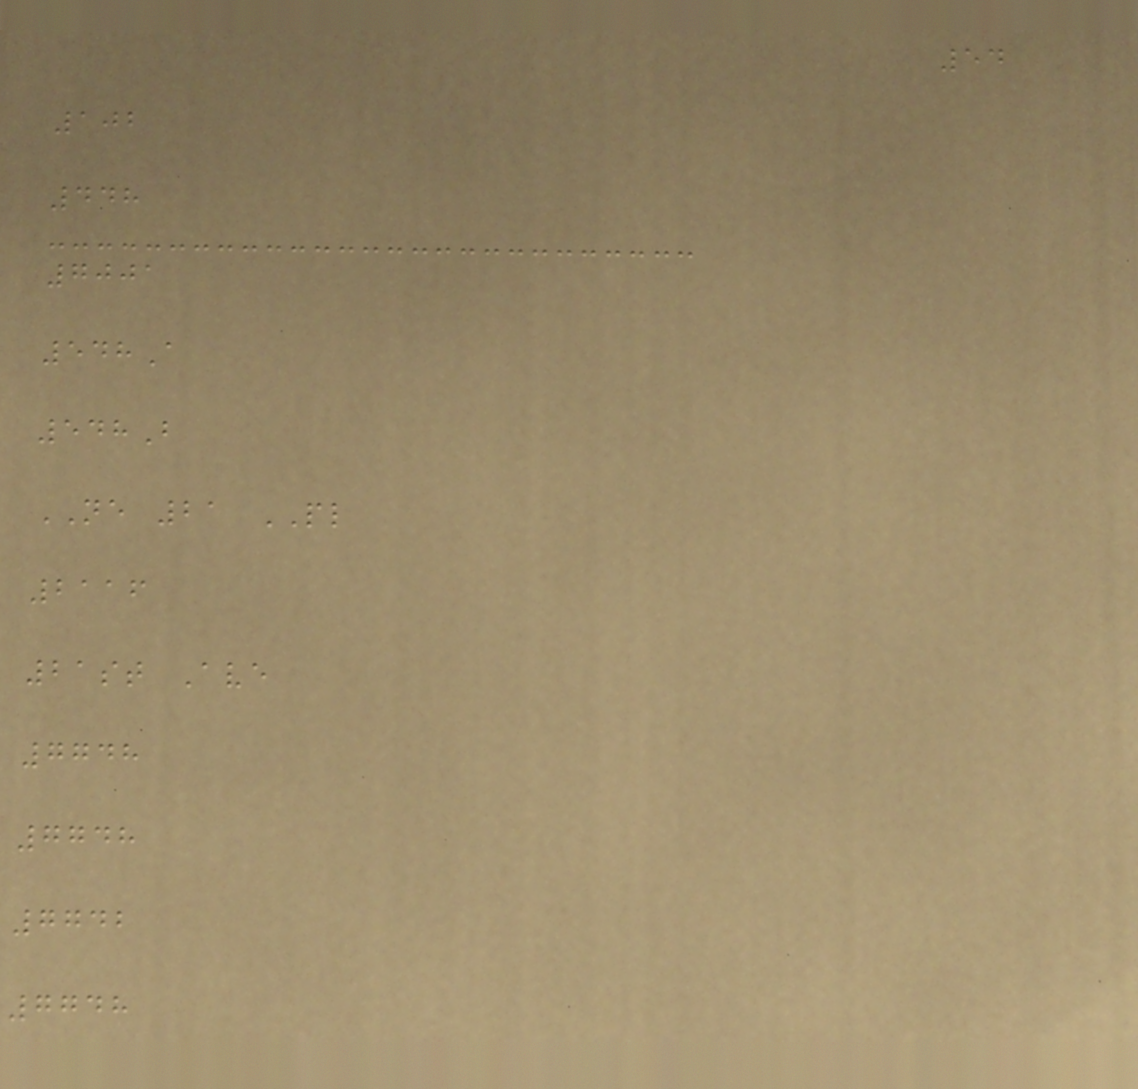54
102
448
7001
548A
548B
NE 21 PL
2116
21st Ave
7748
7748
7742
7748
